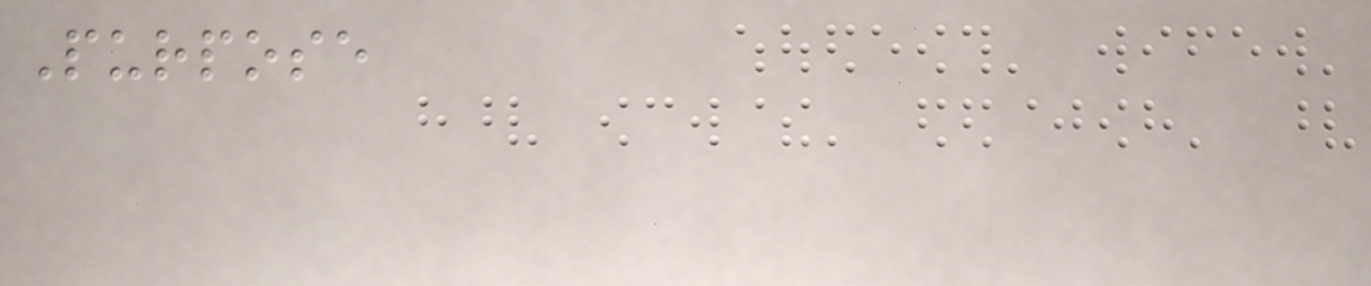Purpose
